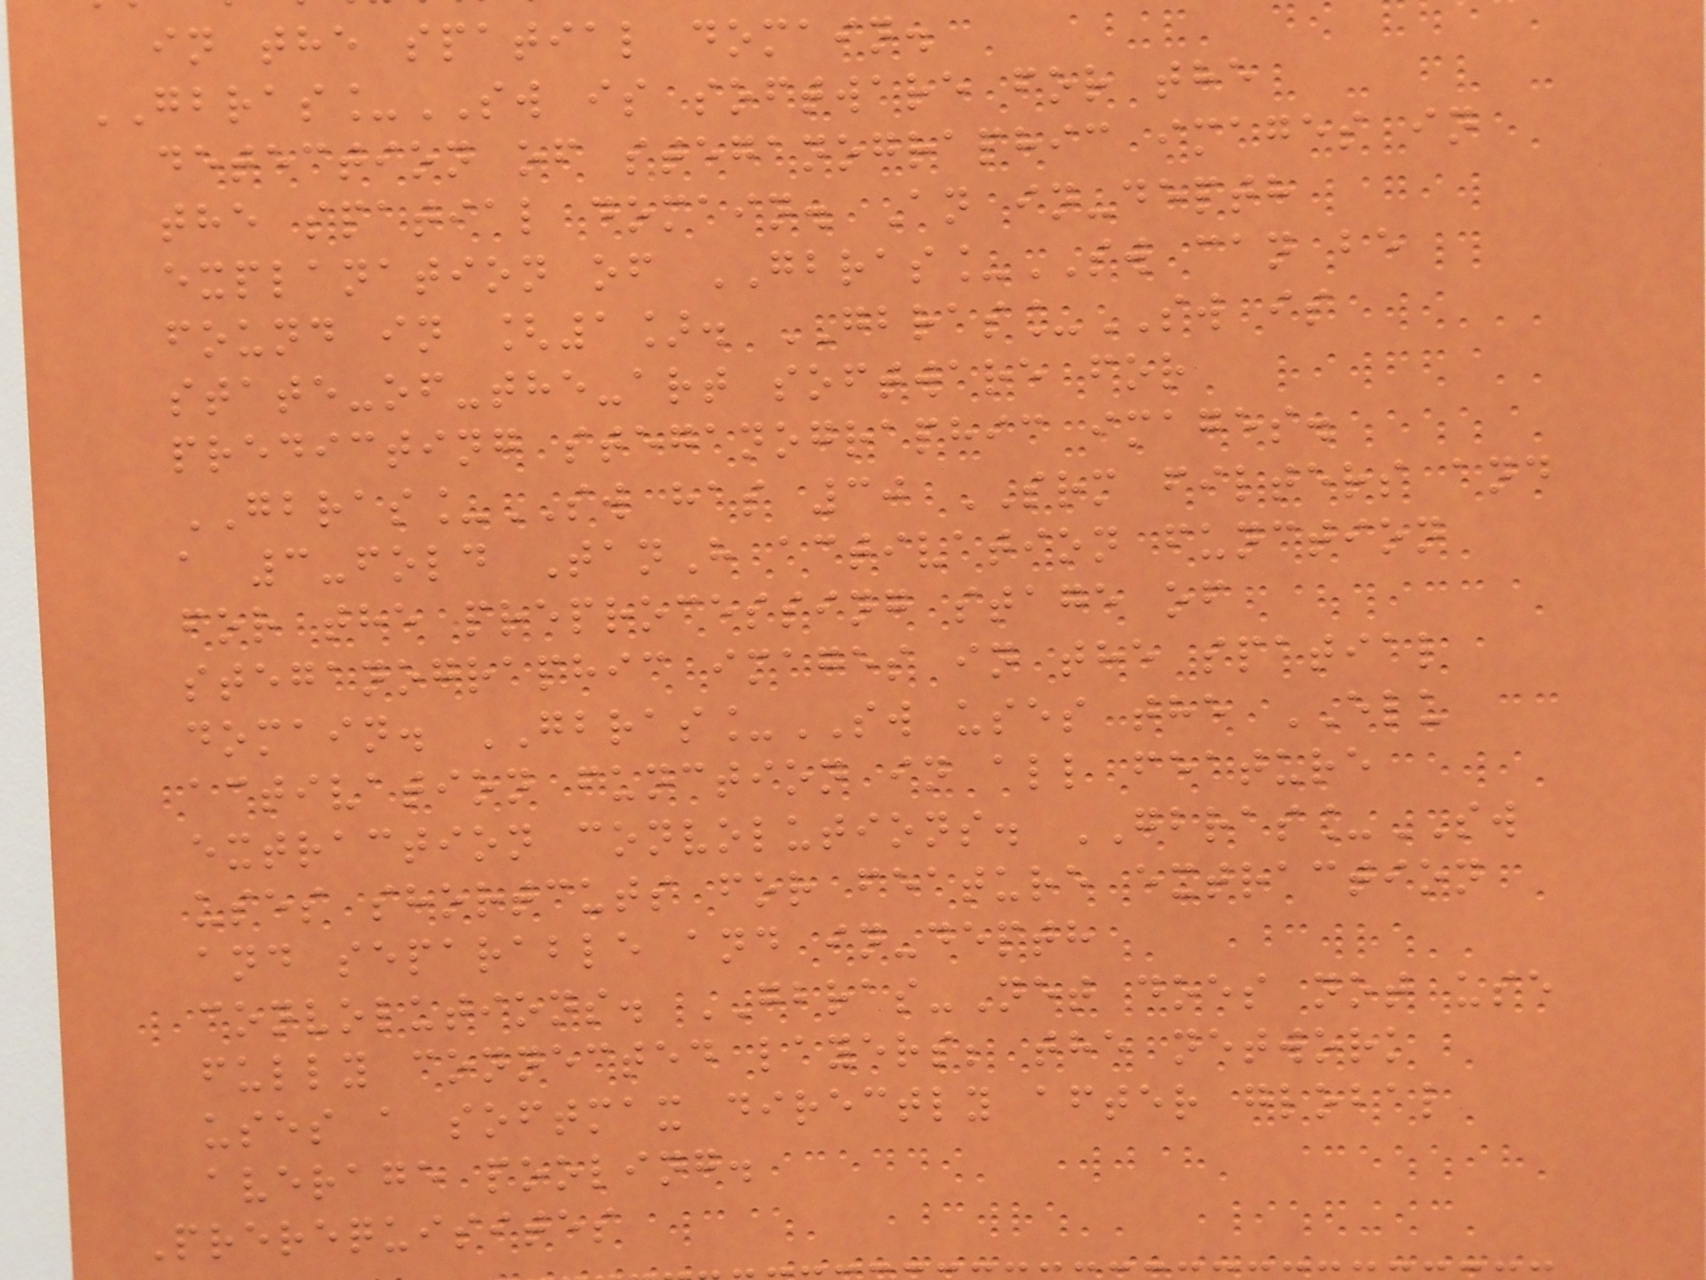in the spatial domain.
GBRAS_SW is software for the
detection of steganographic images in
the spatial domain. An in-depth
explanation of GBRAS_SW can be
found in [1]. GBRAS_SW is
state-of-the-art software for
predicting steganographic images.
GBRAS_SW has 30 SRM filters and
a 3-fold TanH activation function
for the preprocessing stage of
steganographic images in the spatial
domain. GBRAS_SW uses the ELU
activation function in all feature
extraction convolutions. GBRAS_SW
uses shortcuts for feature extraction
and separable and in-depth
convolutions. GBRAS-Net does not use
fully connected layers; the network
uses a softmax directly after global
average pooling.
Prerequisites
